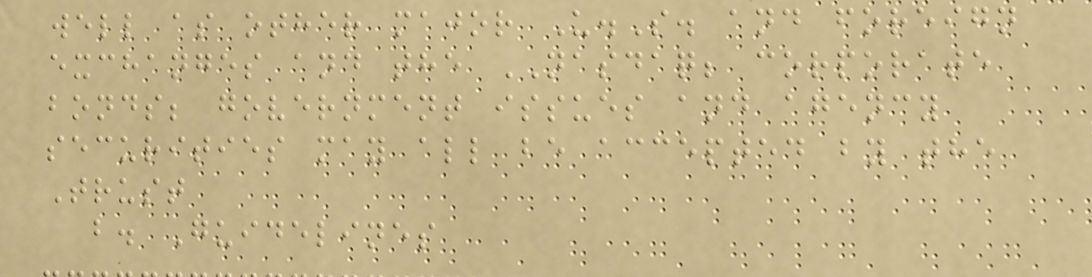well as other major U.S. and foreign
exchanges and the NASDAQ; corporate
bonds; government issues and agency
securities may all be accepted by the
Trust
b. Guidelines
